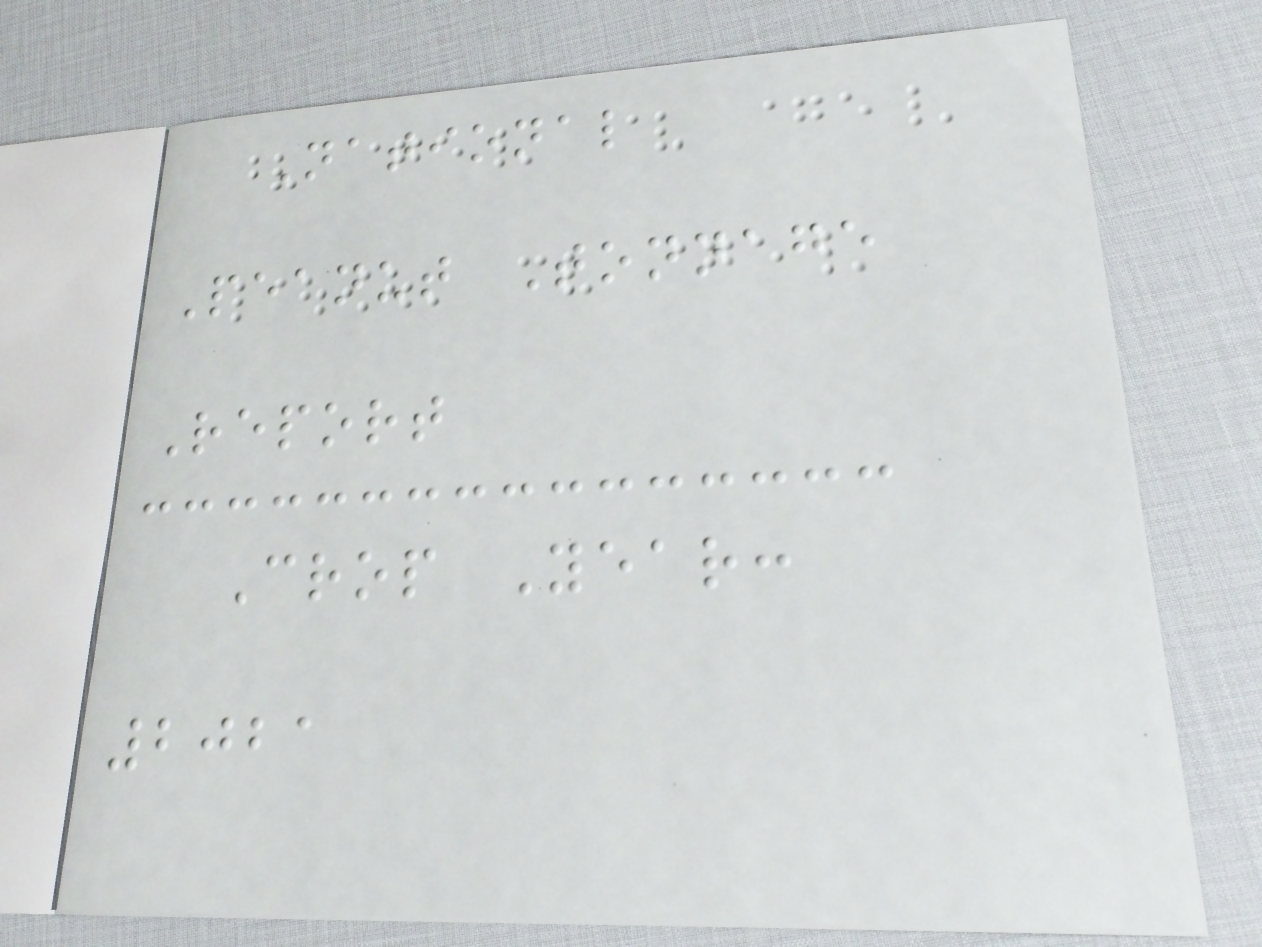National
Peanut Tonnage
Report
Crop Year:
2021
